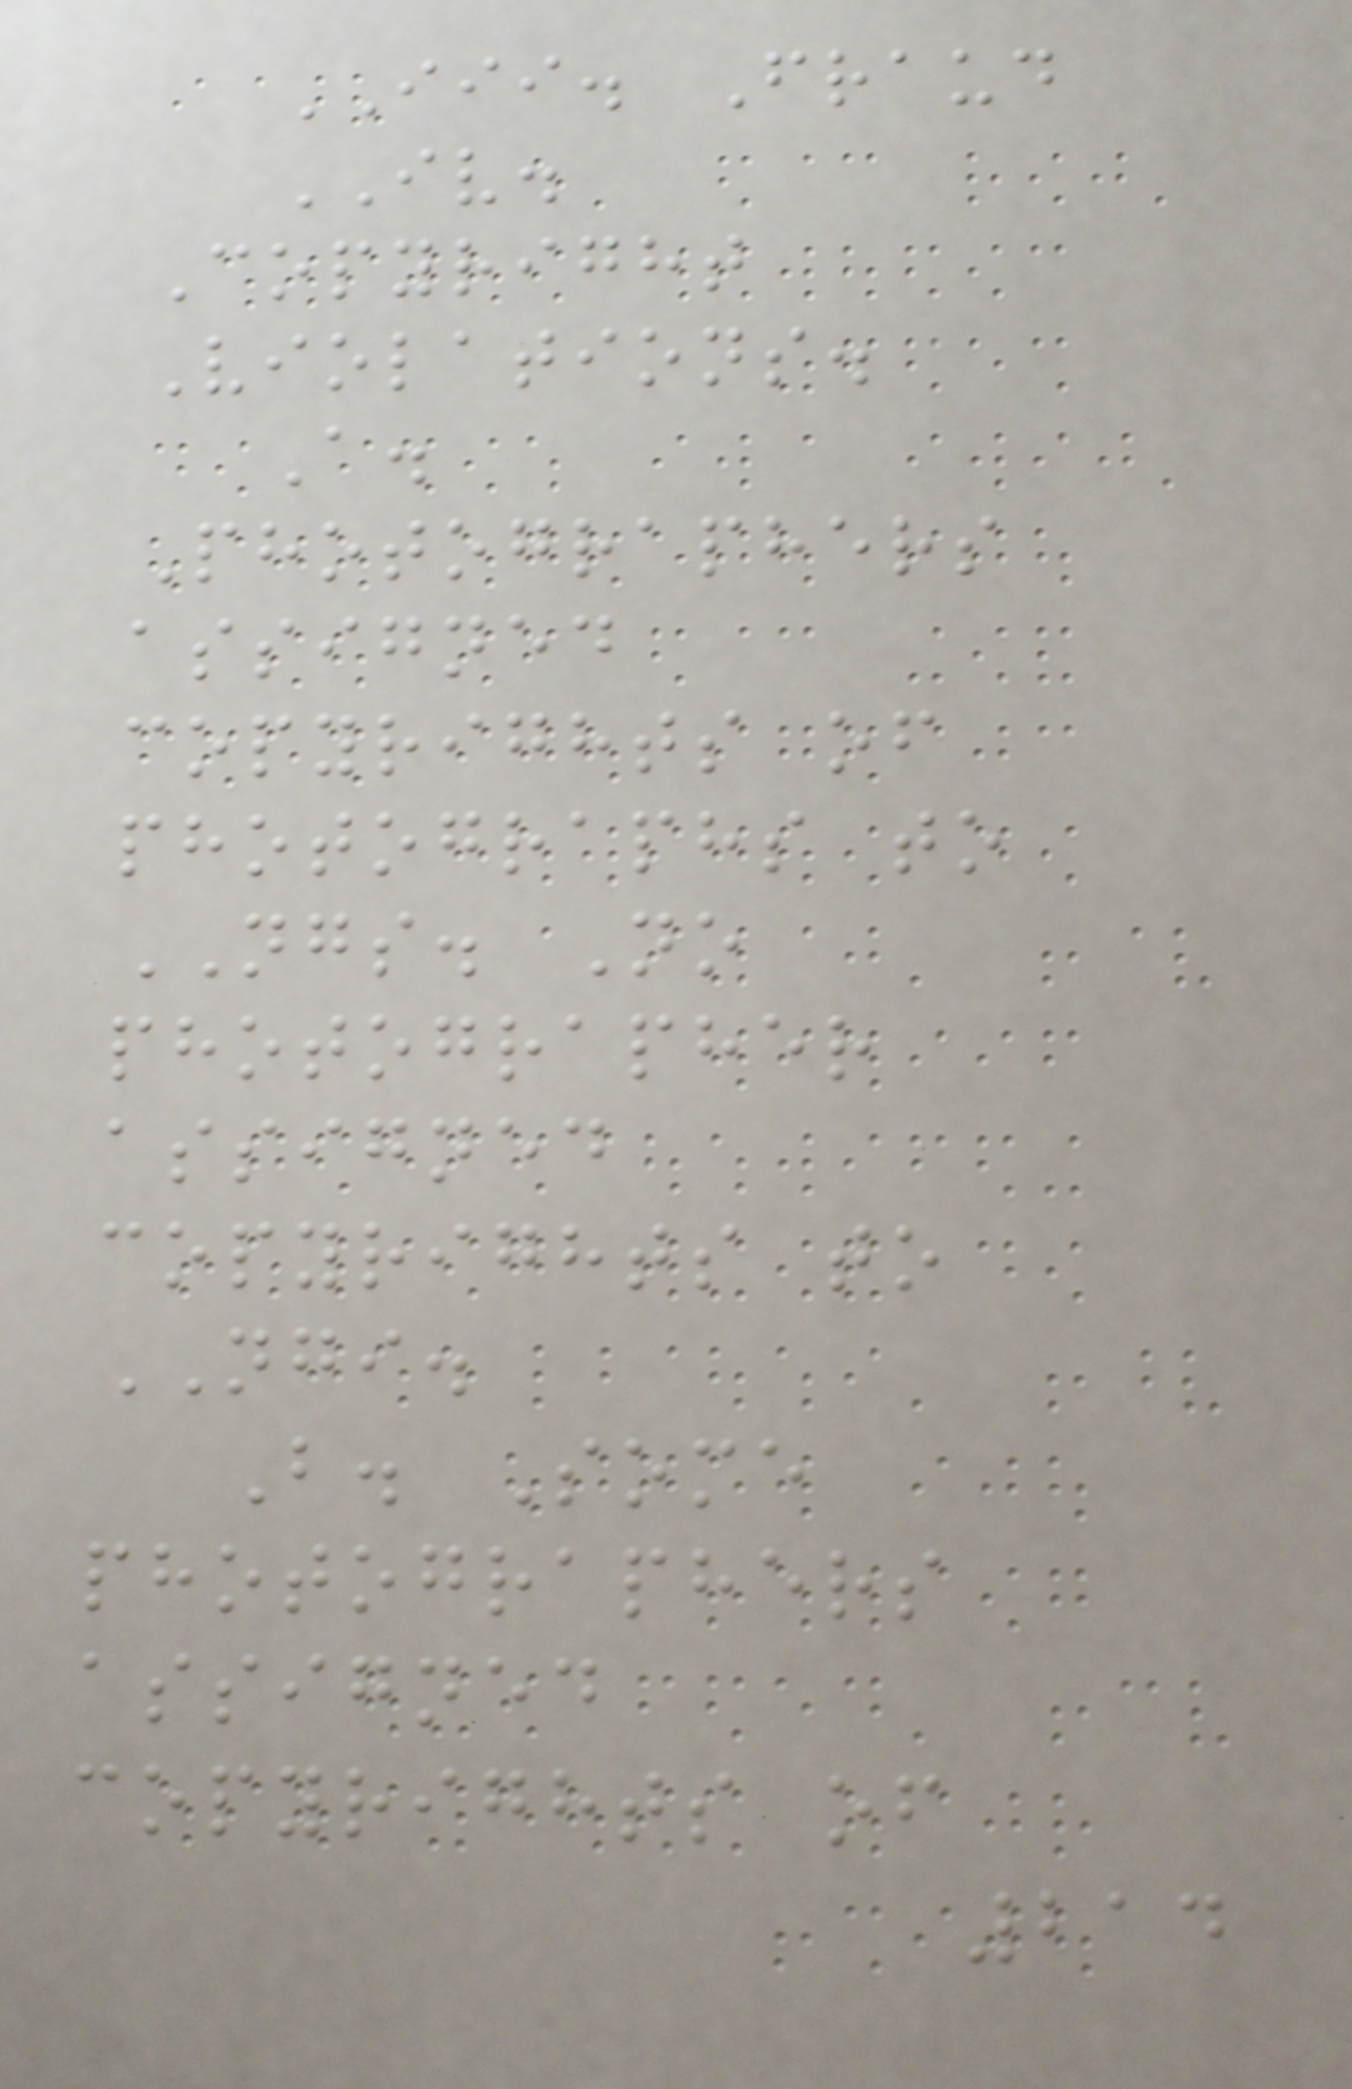III. Fraud
IV.
Copyright
Violations.
A.
Photographers
assigned
copyrights of
photographs to
NGS. No
photographer
assigned
copyrights to
NGI.
B. Some
photographers
assigned
copyrights of
214
